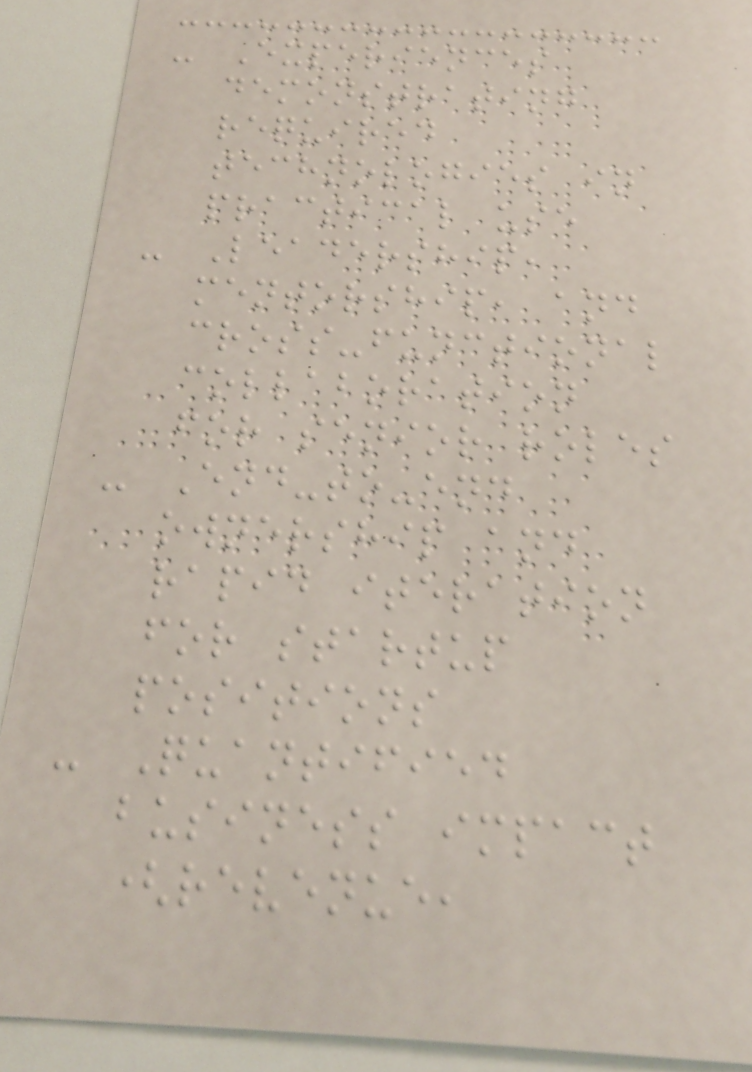- Experiences
demonstrating
required
technologies in
practical use
- Leadership,
mentorship, and
cross-functional
collaboration
for senior roles
- End-to-end
ownership and
rapid iteration
for startup
positions
- Quantified
business impact
(revenue,
